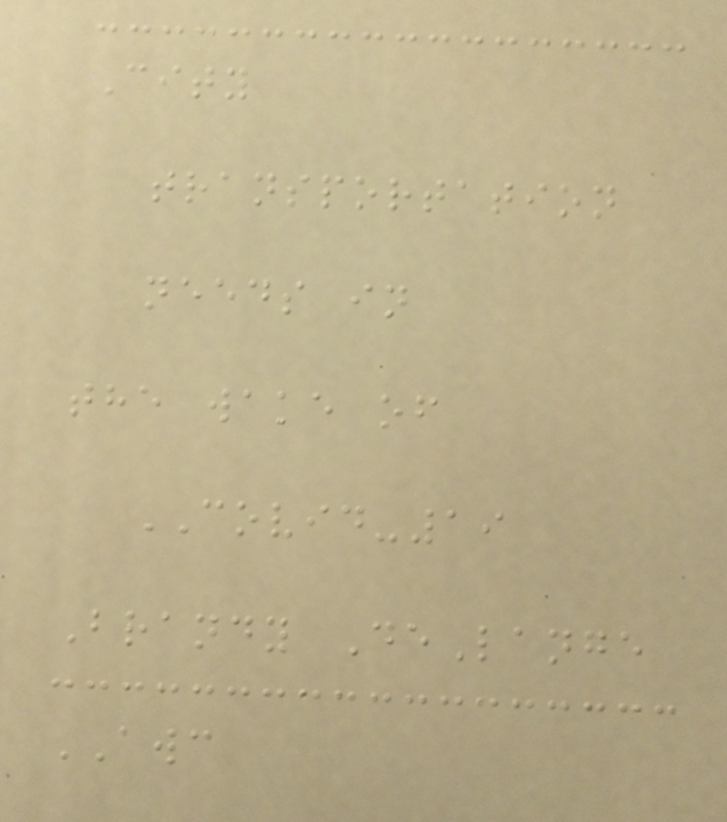City
transportation
needs in
the wake of
COVID-19
Brandy DeLange
AWC
